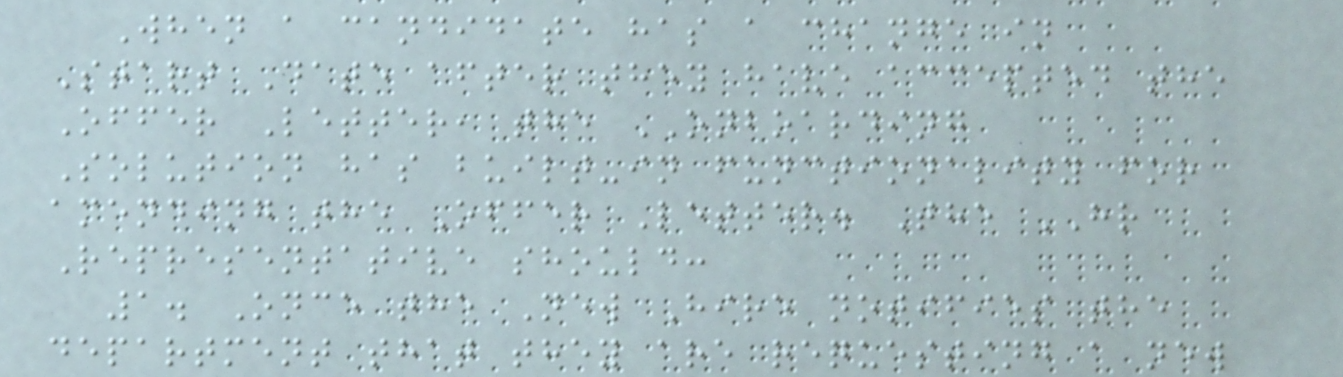When a candidate has a change in
Start Date after they have accepted the
Offer Letter, the ONBOARDING
Solution has built-in functionality for
amending the Offer Letter. The HR
Representative should:
1. Once the New Hire notifies the
department that they are requesting a new
